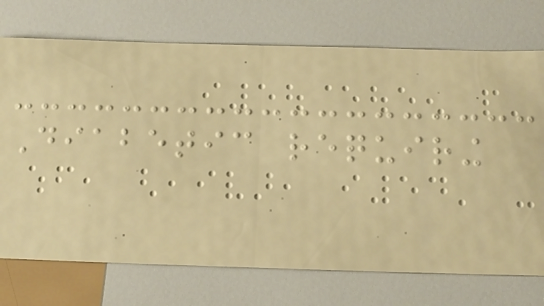Diabetic requiring
